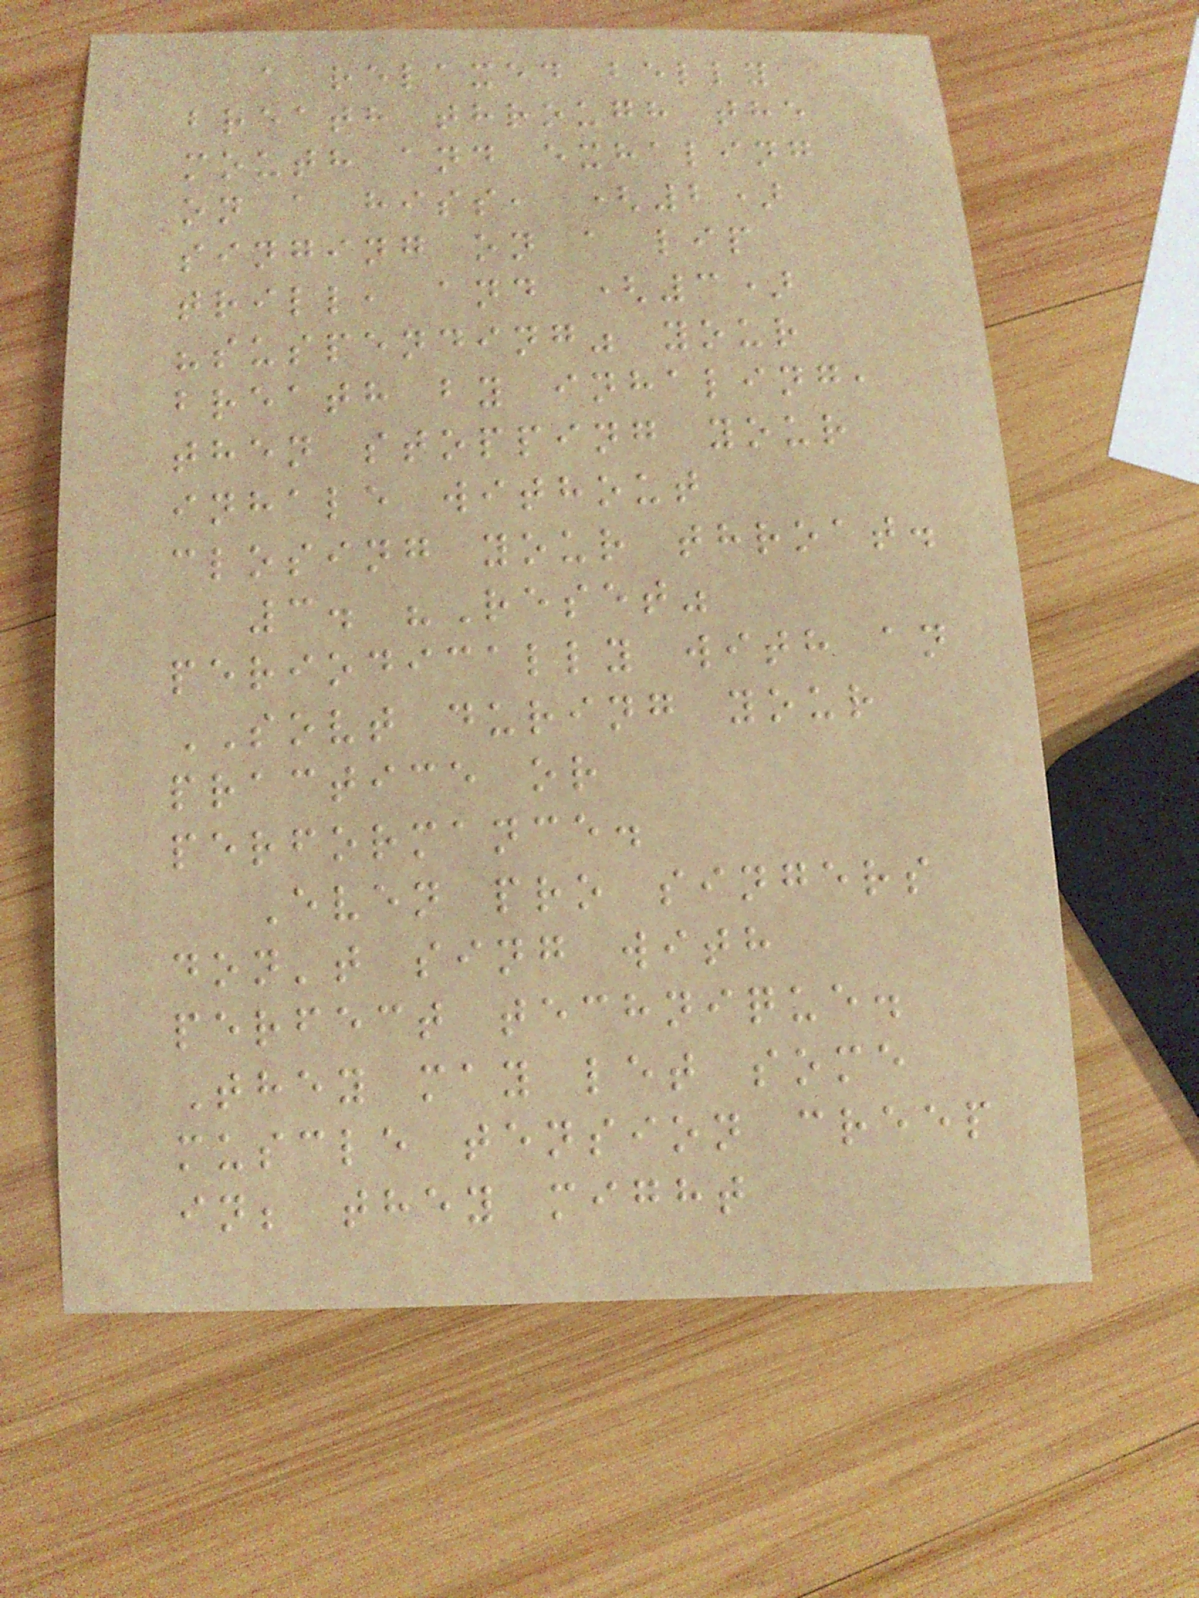a relaxed belly
breath through the
mouth and exhaling
on a hiss, (2)
singing on a lip
trill, and (3)
"suspending" your
breath by inhaling,
then stopping your
inhale without
closing your throat.
3. "Reset"
periodically with an
SOVT during your
practice or
performance.
Even pro singers
don't sing with
perfect technique.
They may let some
muscle tension creep
in; they might
